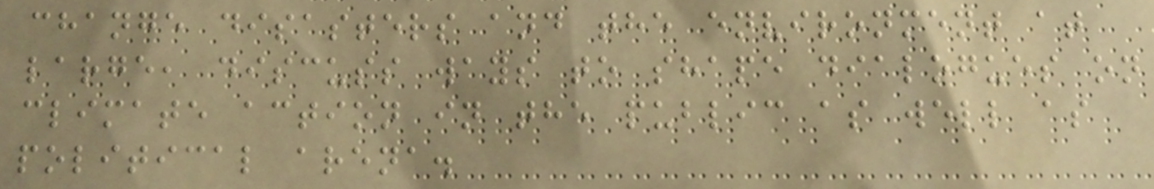change disasters and the environment at
large, discuss ways to shape dialogues on
climate action in the public as well as
political arena.
